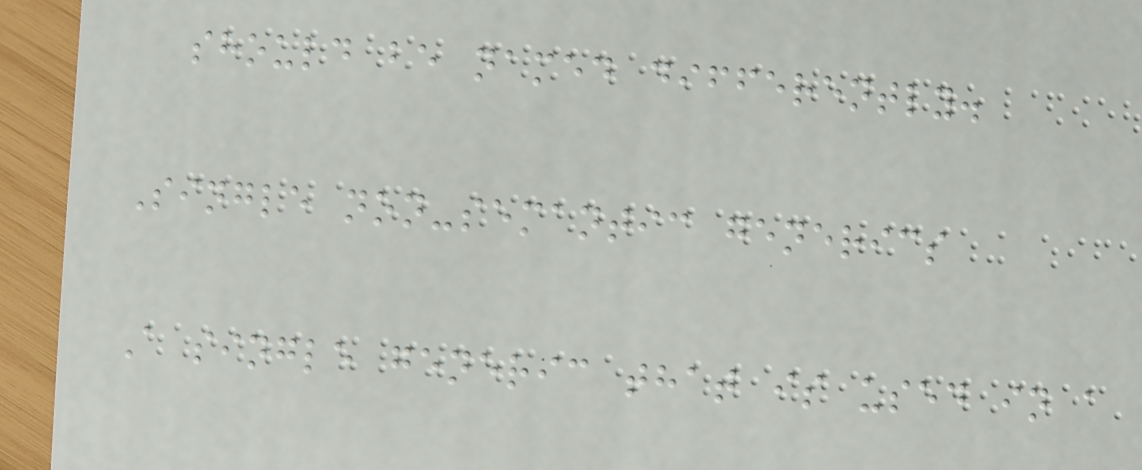should be named differently.
Single non-semantic generics
A single generic that is used in a
